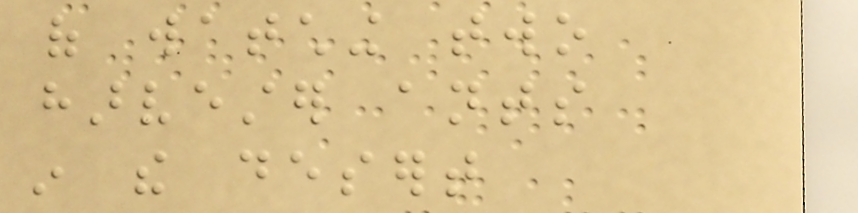of watching two
harvester ants
in the desert
